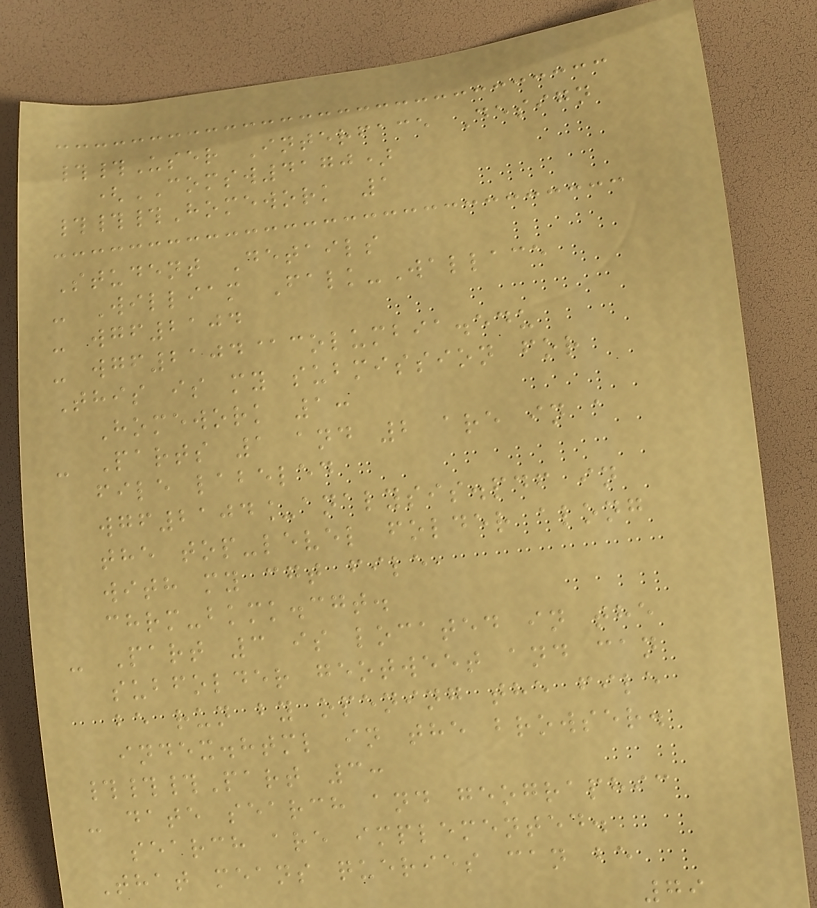##User Interface Design
(COMSW4170)
###Homework 1
Student Details
- William Falk-Wallace
- wgf2104
- wgf2104@columbia.edu
This is my submission for
Homework 1:
- Parts 1 and 2 are in a
file labeled
wgf2104_analysis.pdf in
the top-level folder along
with my cgt file,
chrm-bkmk.cgt.
- Part 3 is located in the
subfolder geotweet and can
be run by opening the file
index.html in the browser.
###Part 3:
- date search and geographic
search are implemented.
That means queries can be
79
